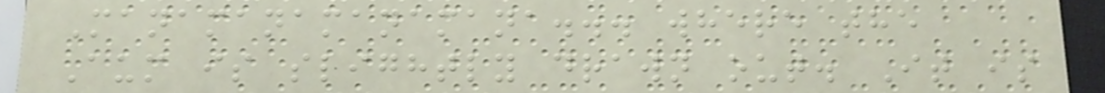Manamanamanamana... where the
Aum is slightly drawn out. It is
